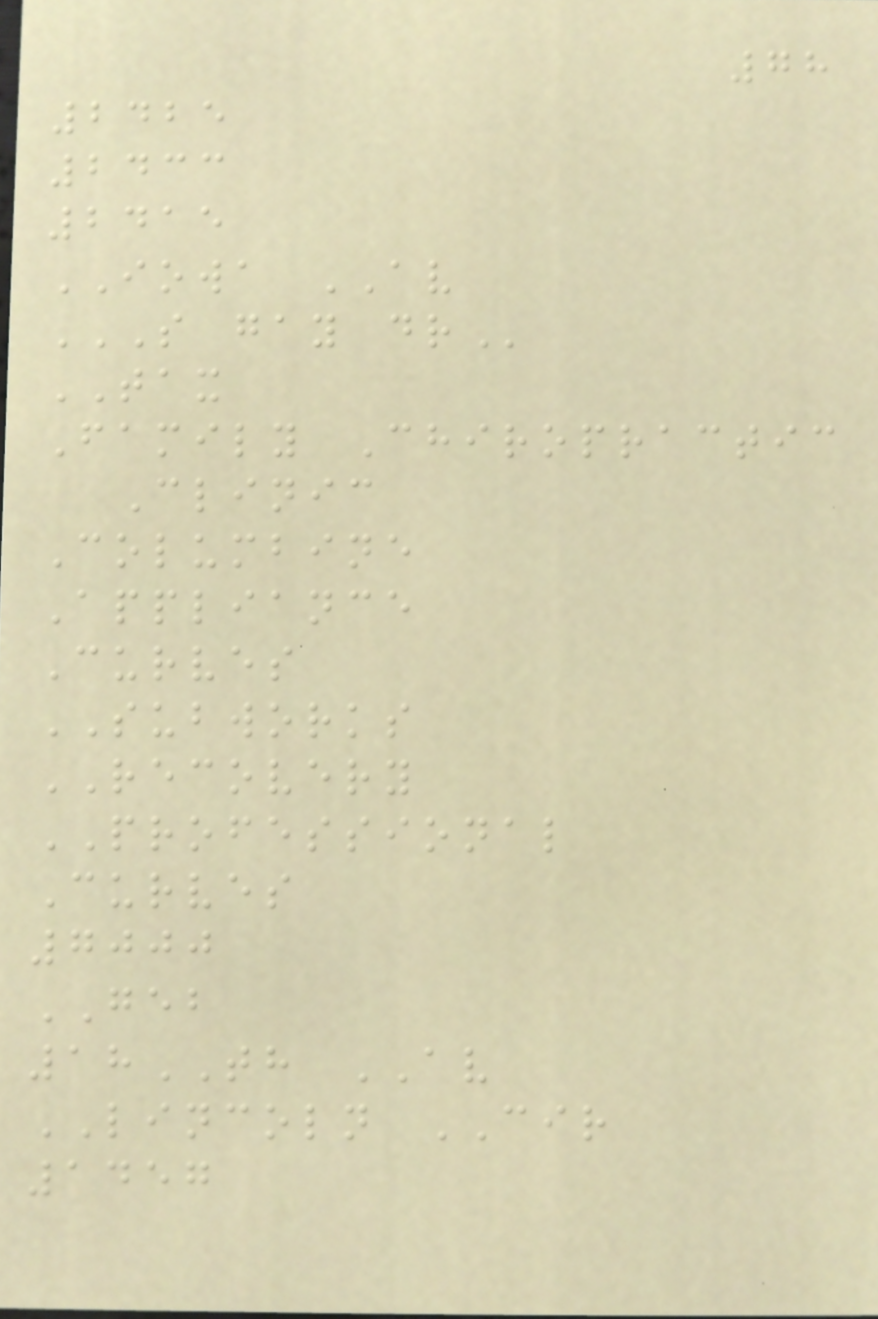78
2425
2433
2415
IOWA AV
S GAY DR
TAX
Family Chiropractic
Clinic
Columbine
Appliance
Curves
SUBWORKS
RECOVERY
PROFESSIONAL
Curves
7000
GEB
18TH AV
LINCOLN CIR
1457
